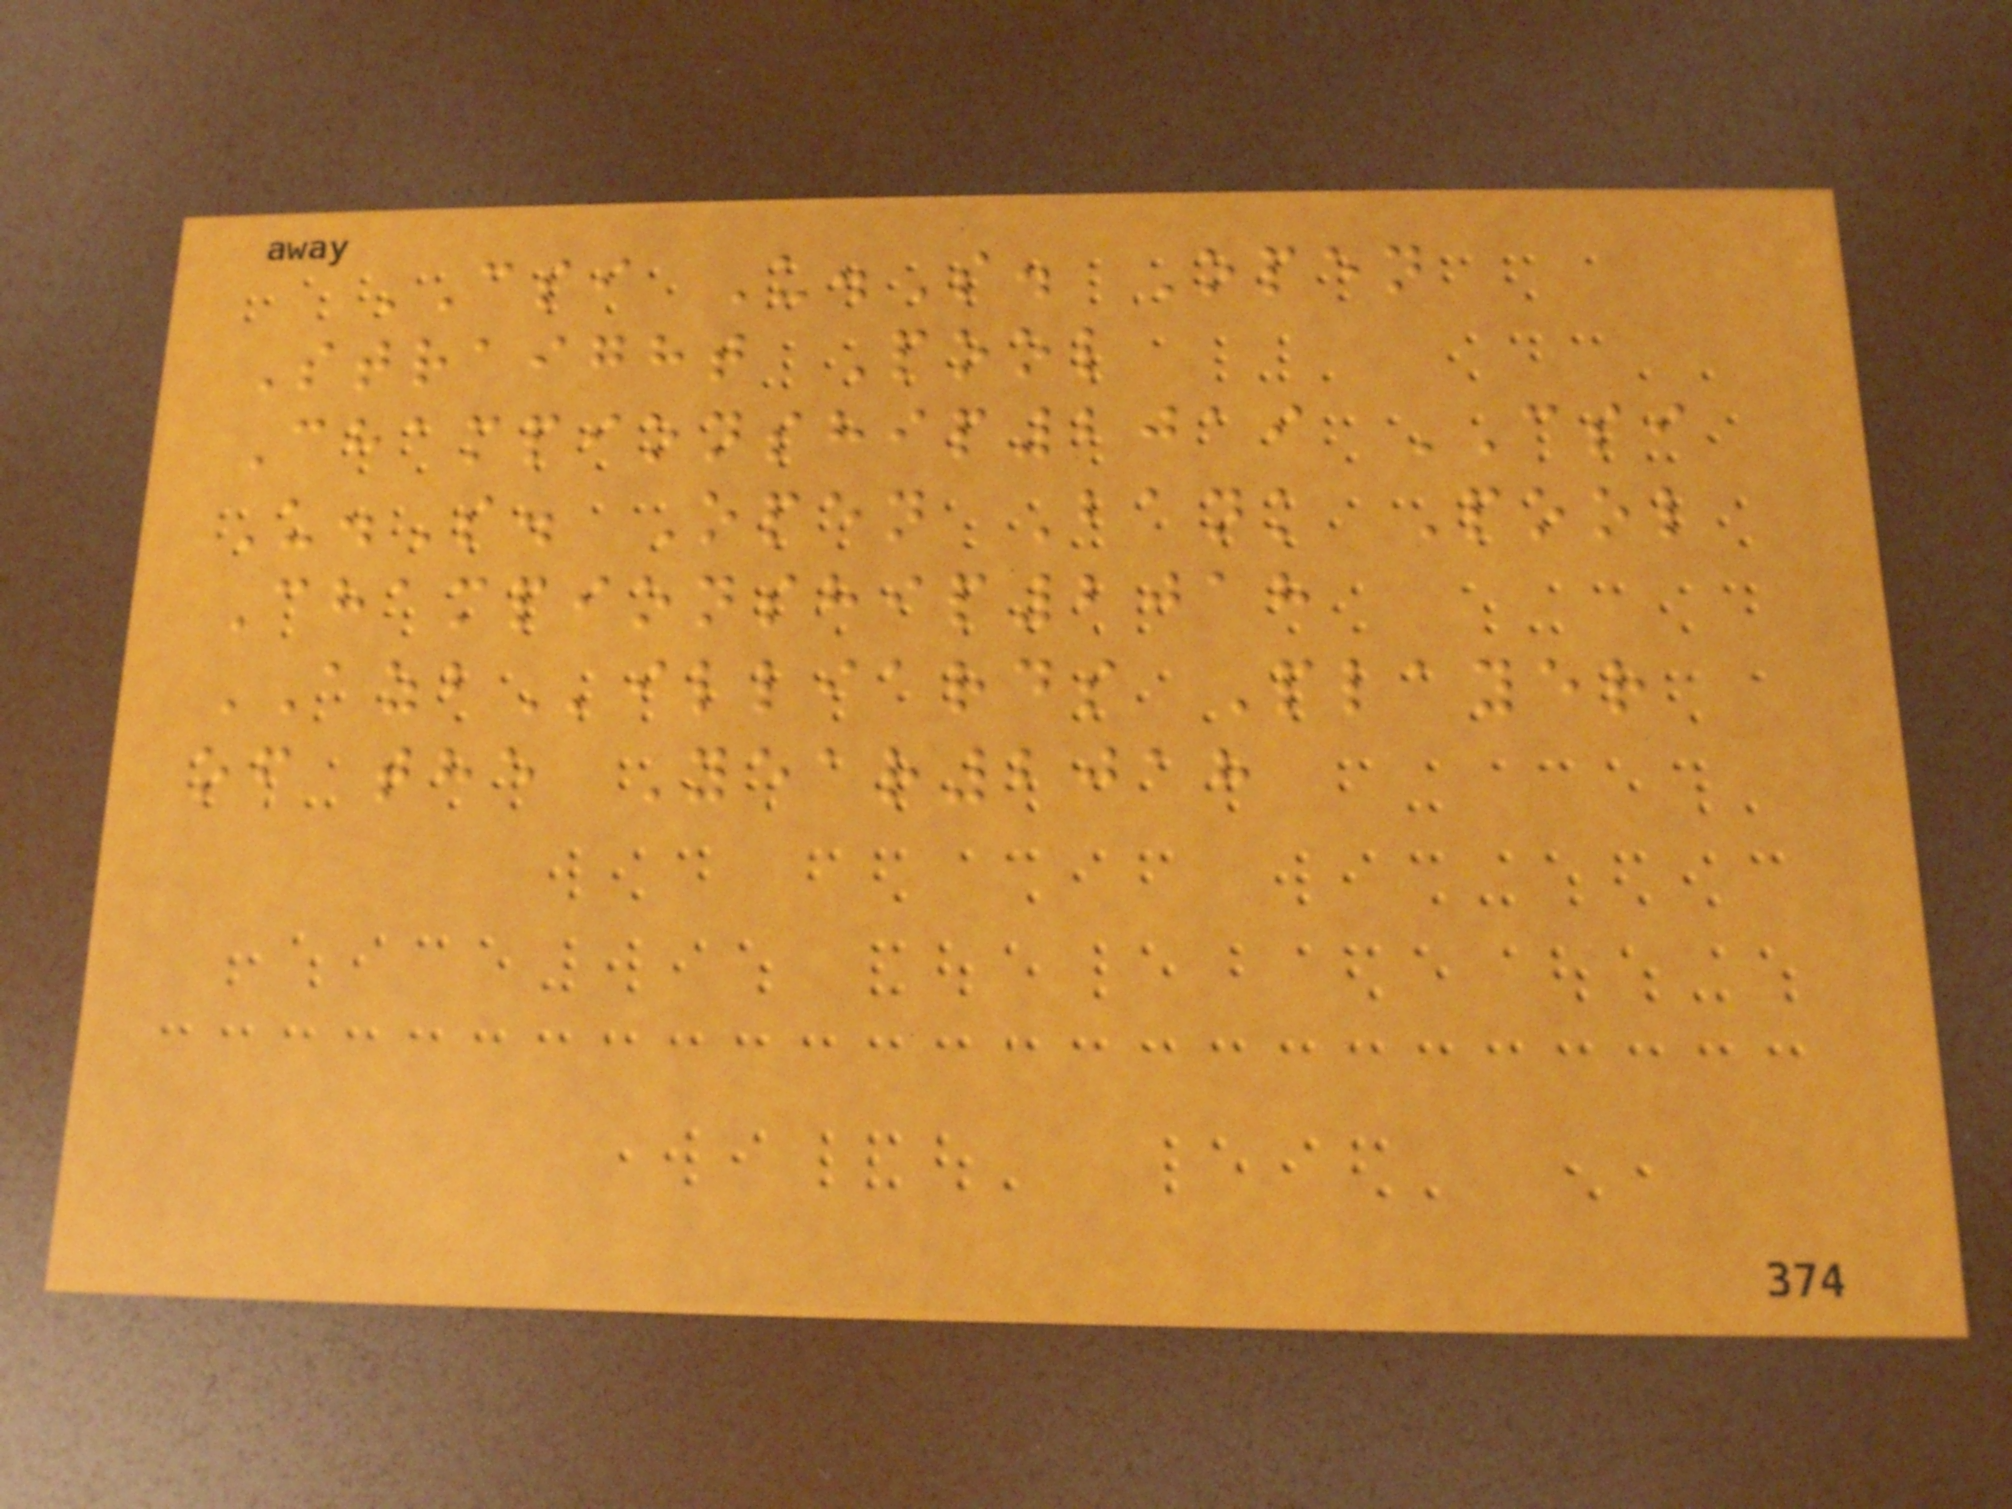CSI U.S. Open
Straight Pool
Championship2019 CSI
U.S. Open Bank Pool
Championship2018
AZBilliards Player
of the Year2018
